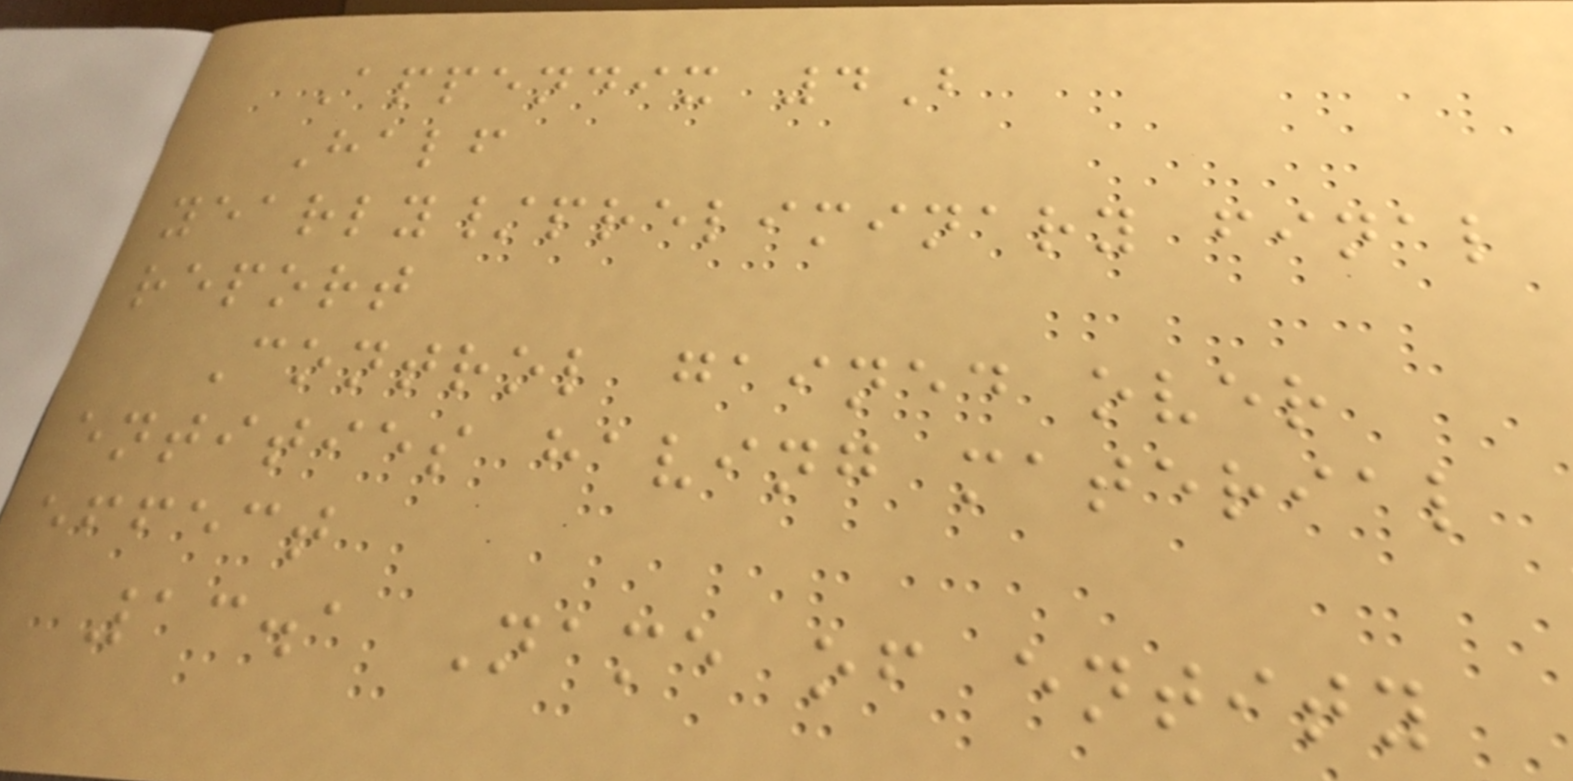Appendix 4B
Half
yearly/preliminary final
report
Control gained over
entities having material
effect
13.1 Name of entity
